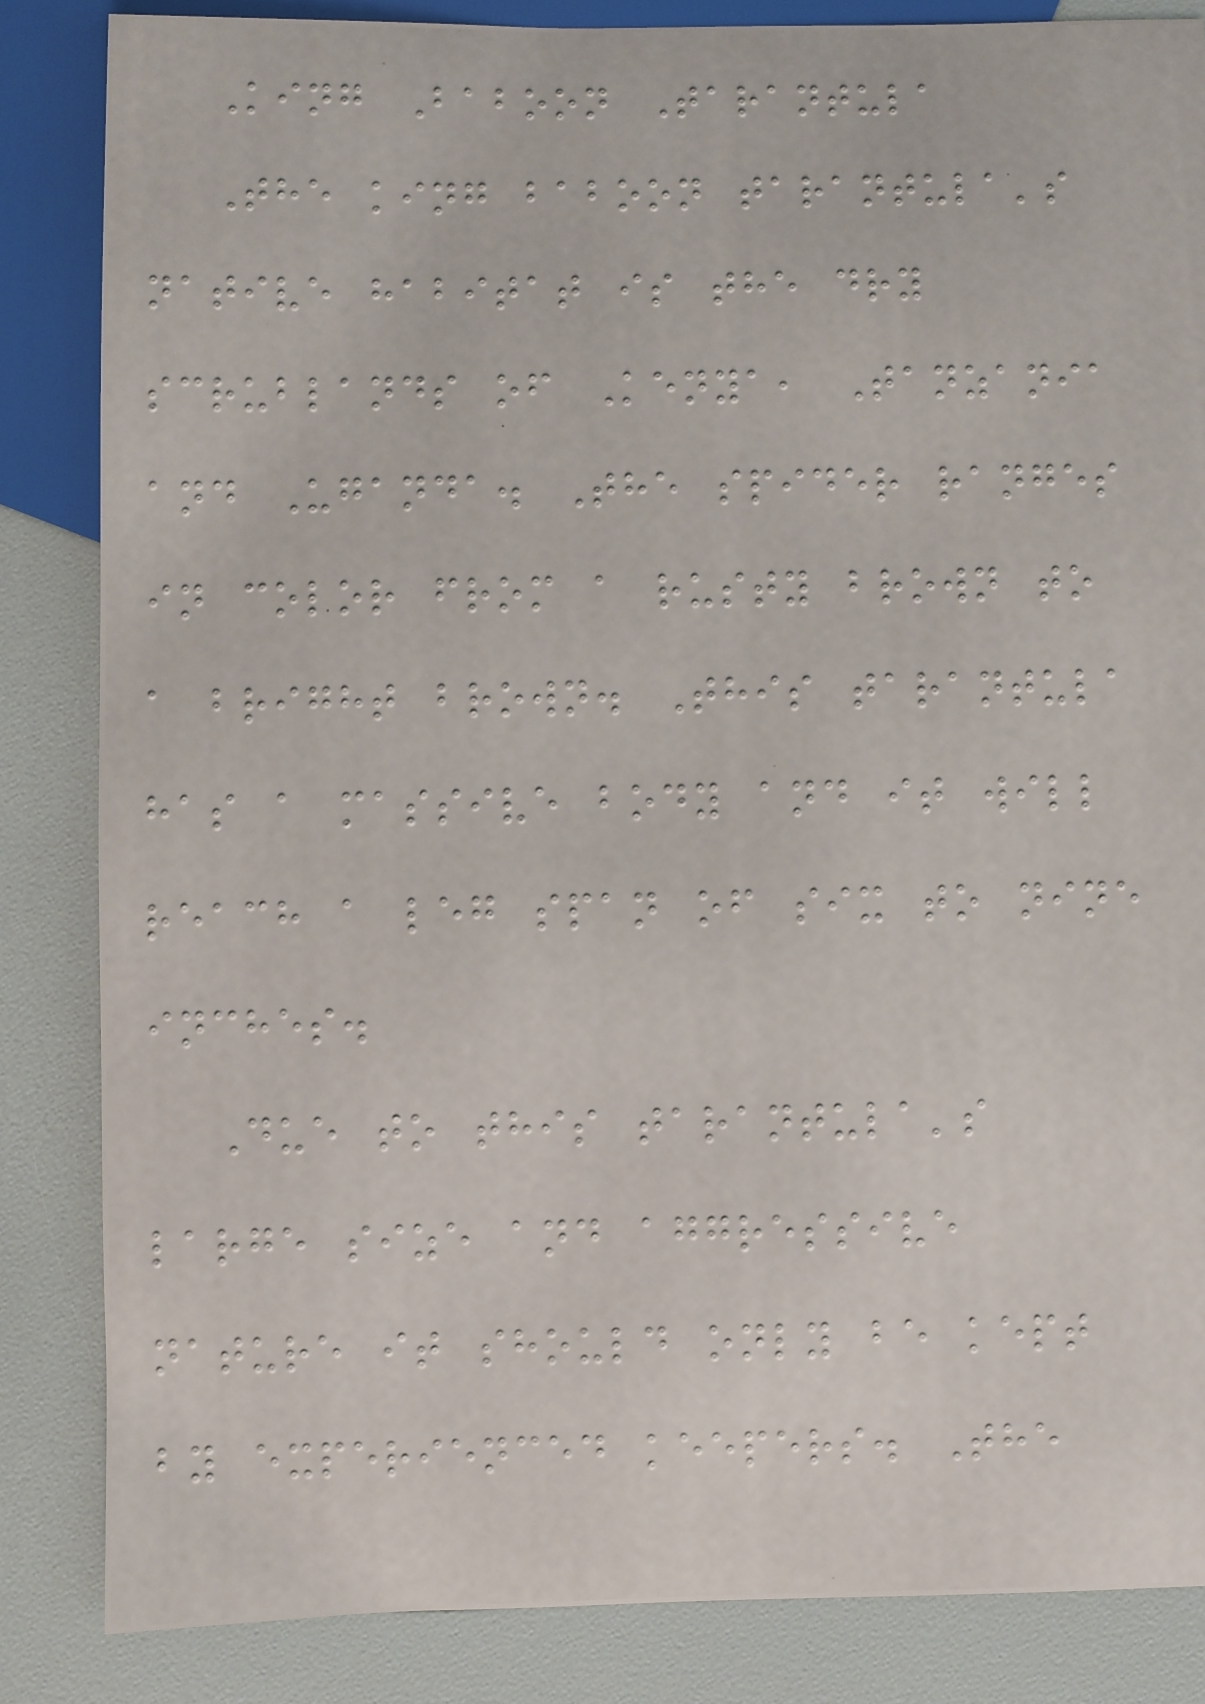King Baboon Tarantula
The king baboon tarantula's
native habitat is the dry
scrublands of Kenya, Tanzania
and Uganda. The spider ranges
in color from a rusty brown to
a bright brown. This tarantula
has a massive body and it will
reach a leg span of six to nine
inches.
Due to this tarantula's
large size and aggressive
nature it should only be kept
by experienced keepers. The
